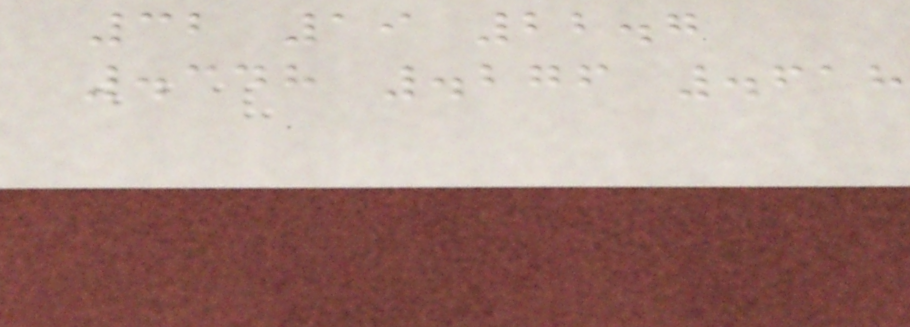32 19 22.7
.348 .276 .618
